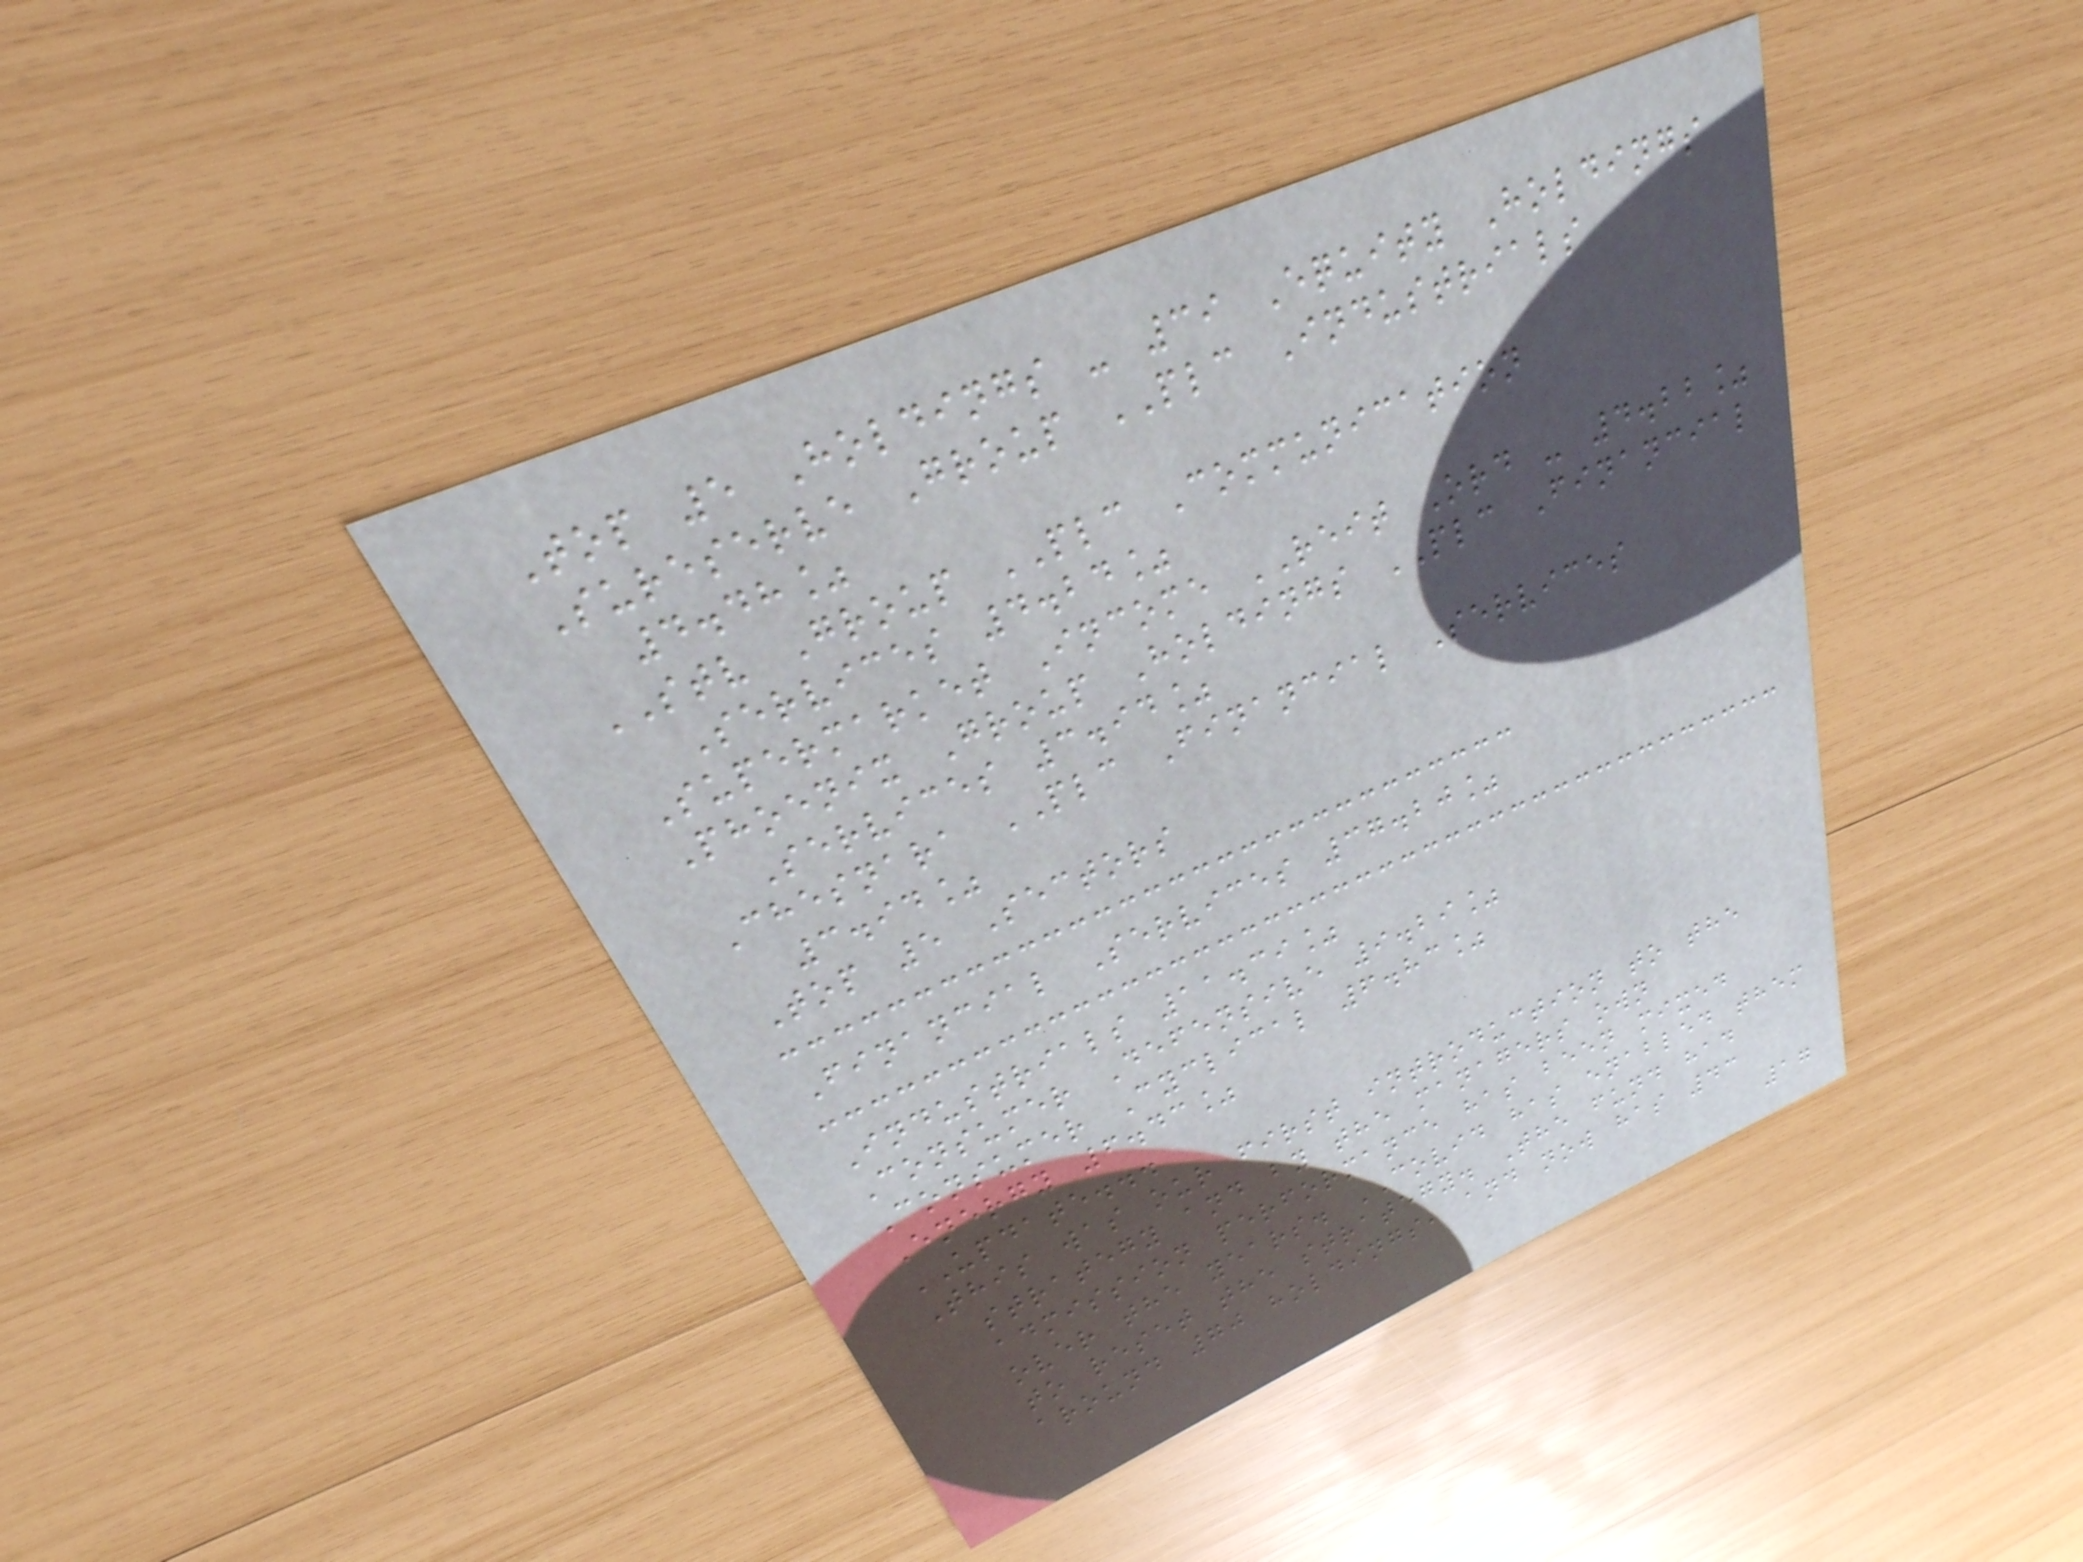Top 5 Holdings - 39 Equity Holdings
Sureserve Group PLC Industrials
4.48%
STV Group PLC Communication
Services 4.24%
Supermarket Income REIT Ord - 4.22%
Phoenix Group Holdings PLC Financial
Services 3.94%
Chesnara PLC Financial Services
3.94%
Top 5 Sectors
Financial Services 37.20%
Industrials 11.39%
Consumer Defensive 9.29%
Consumer Cyclical 6.83%
Energy 6.43%
UPDATE...
This was our first introduction to the
strategy and by the managers own
admission performance has been mixed
over the years. COVID has enabled them
to reset the strategy. The fund had
around 70 holdings, and now has 43
17
